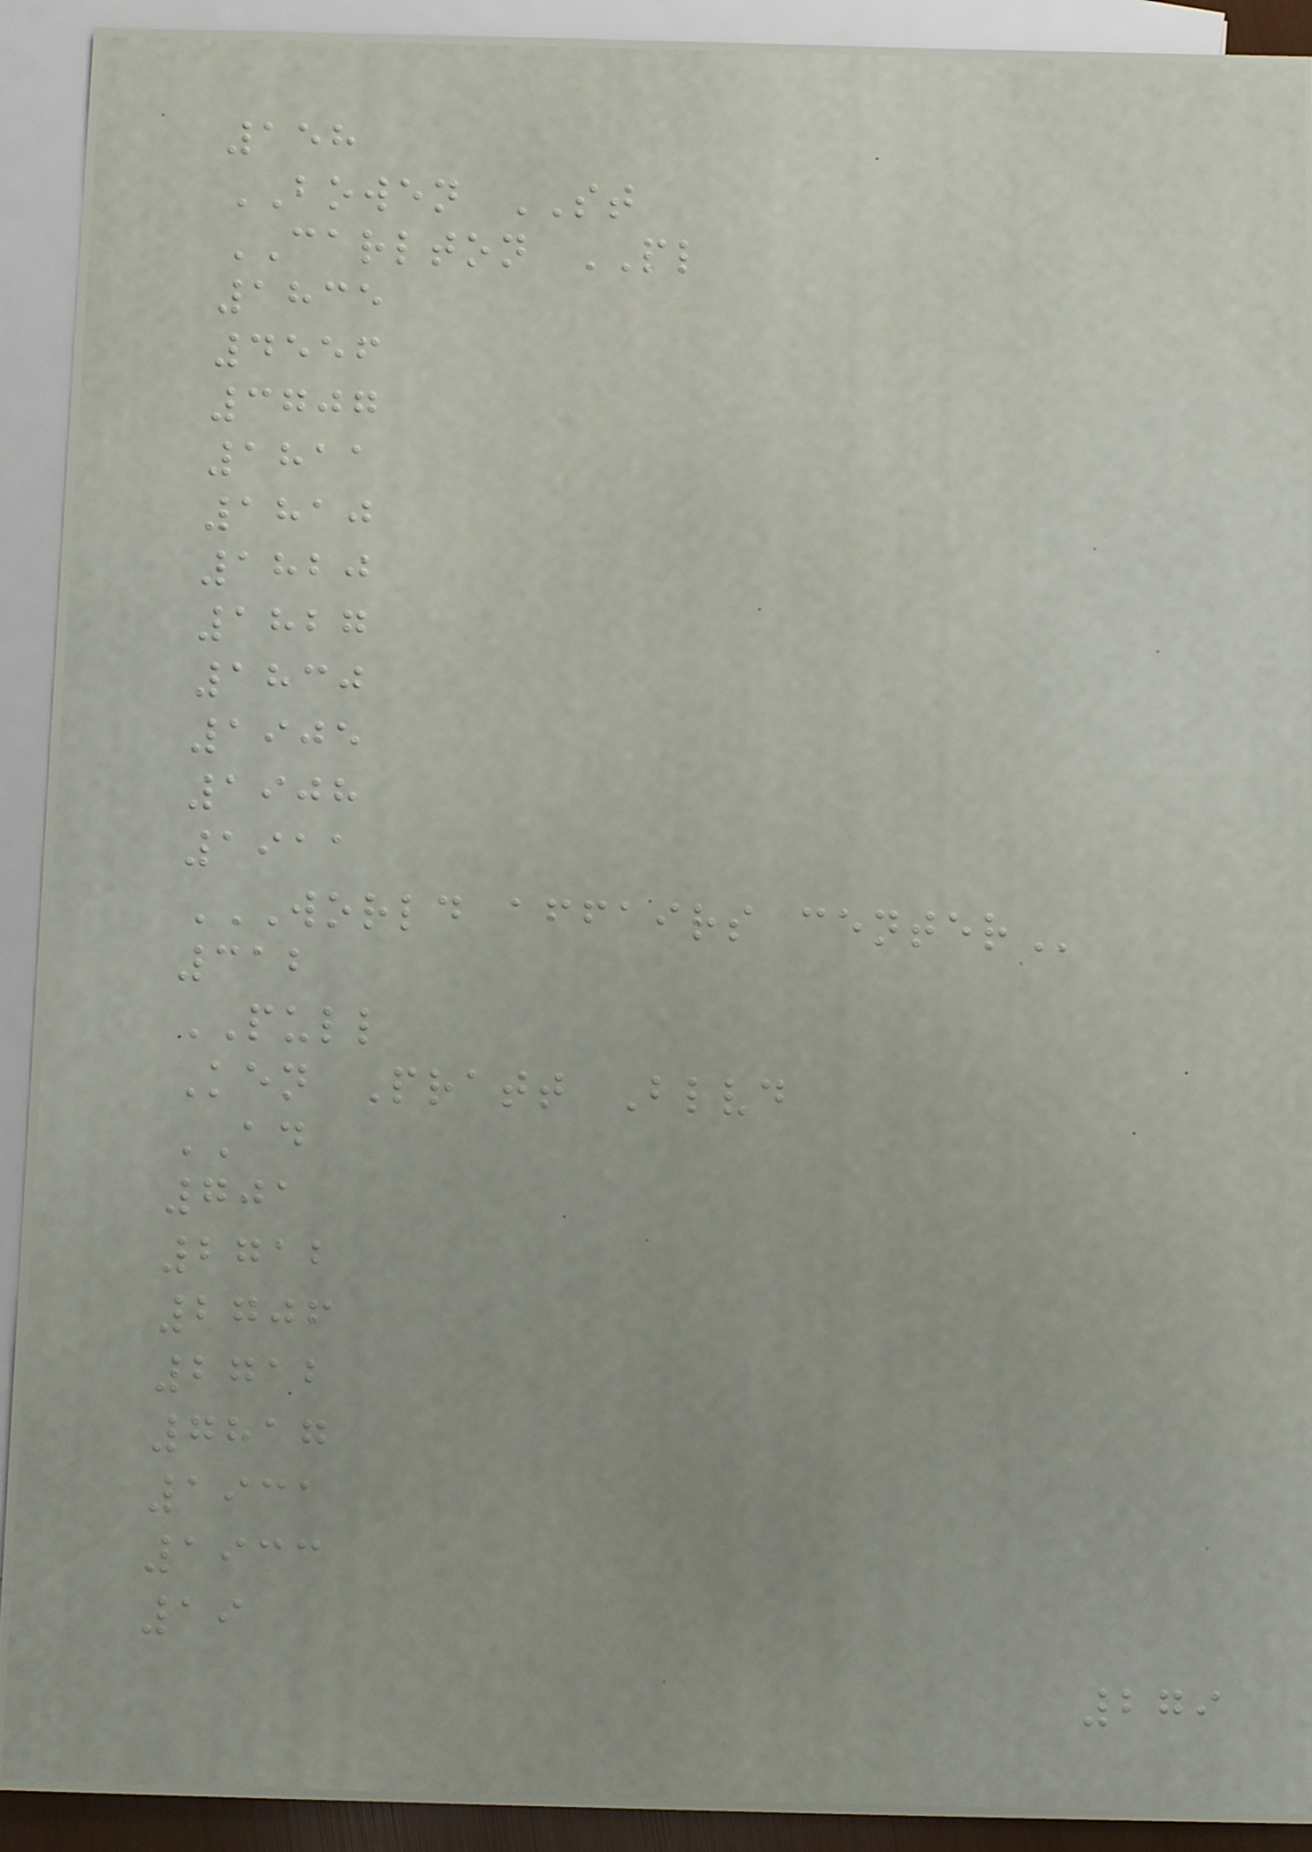158
BOWEN ST
CARLTON PL
1835
4556
3707
1811
1810
1820
1827
1830
1905
1908
1911
WORLD AFFAIRS CENTER
312
PULL
Ken Pratt Blvd
AD
701
2712
2706
2712
7817
1931
1933
19
279
